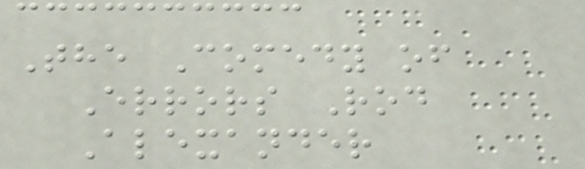The Comedy of
Errors Rod
Alexander
